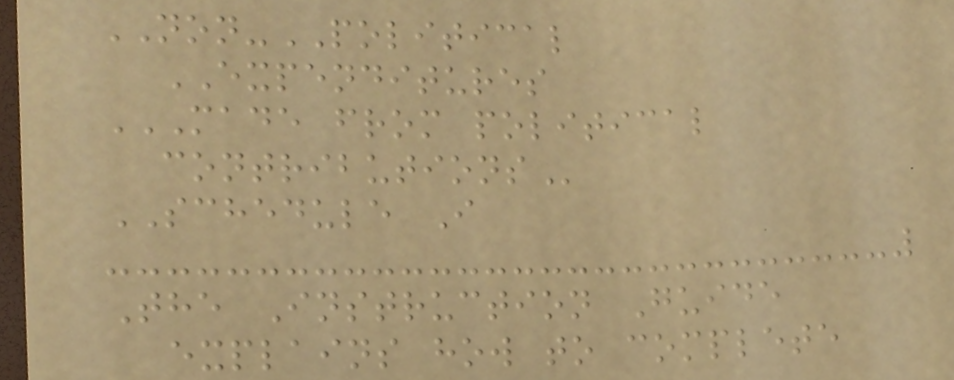NON-POLITICAL
EXPENDITURES
MADE FROM POLITICAL
CONTRIBUTIONS
SCHEDULE I
The Instruction Guide
explains how to complete
